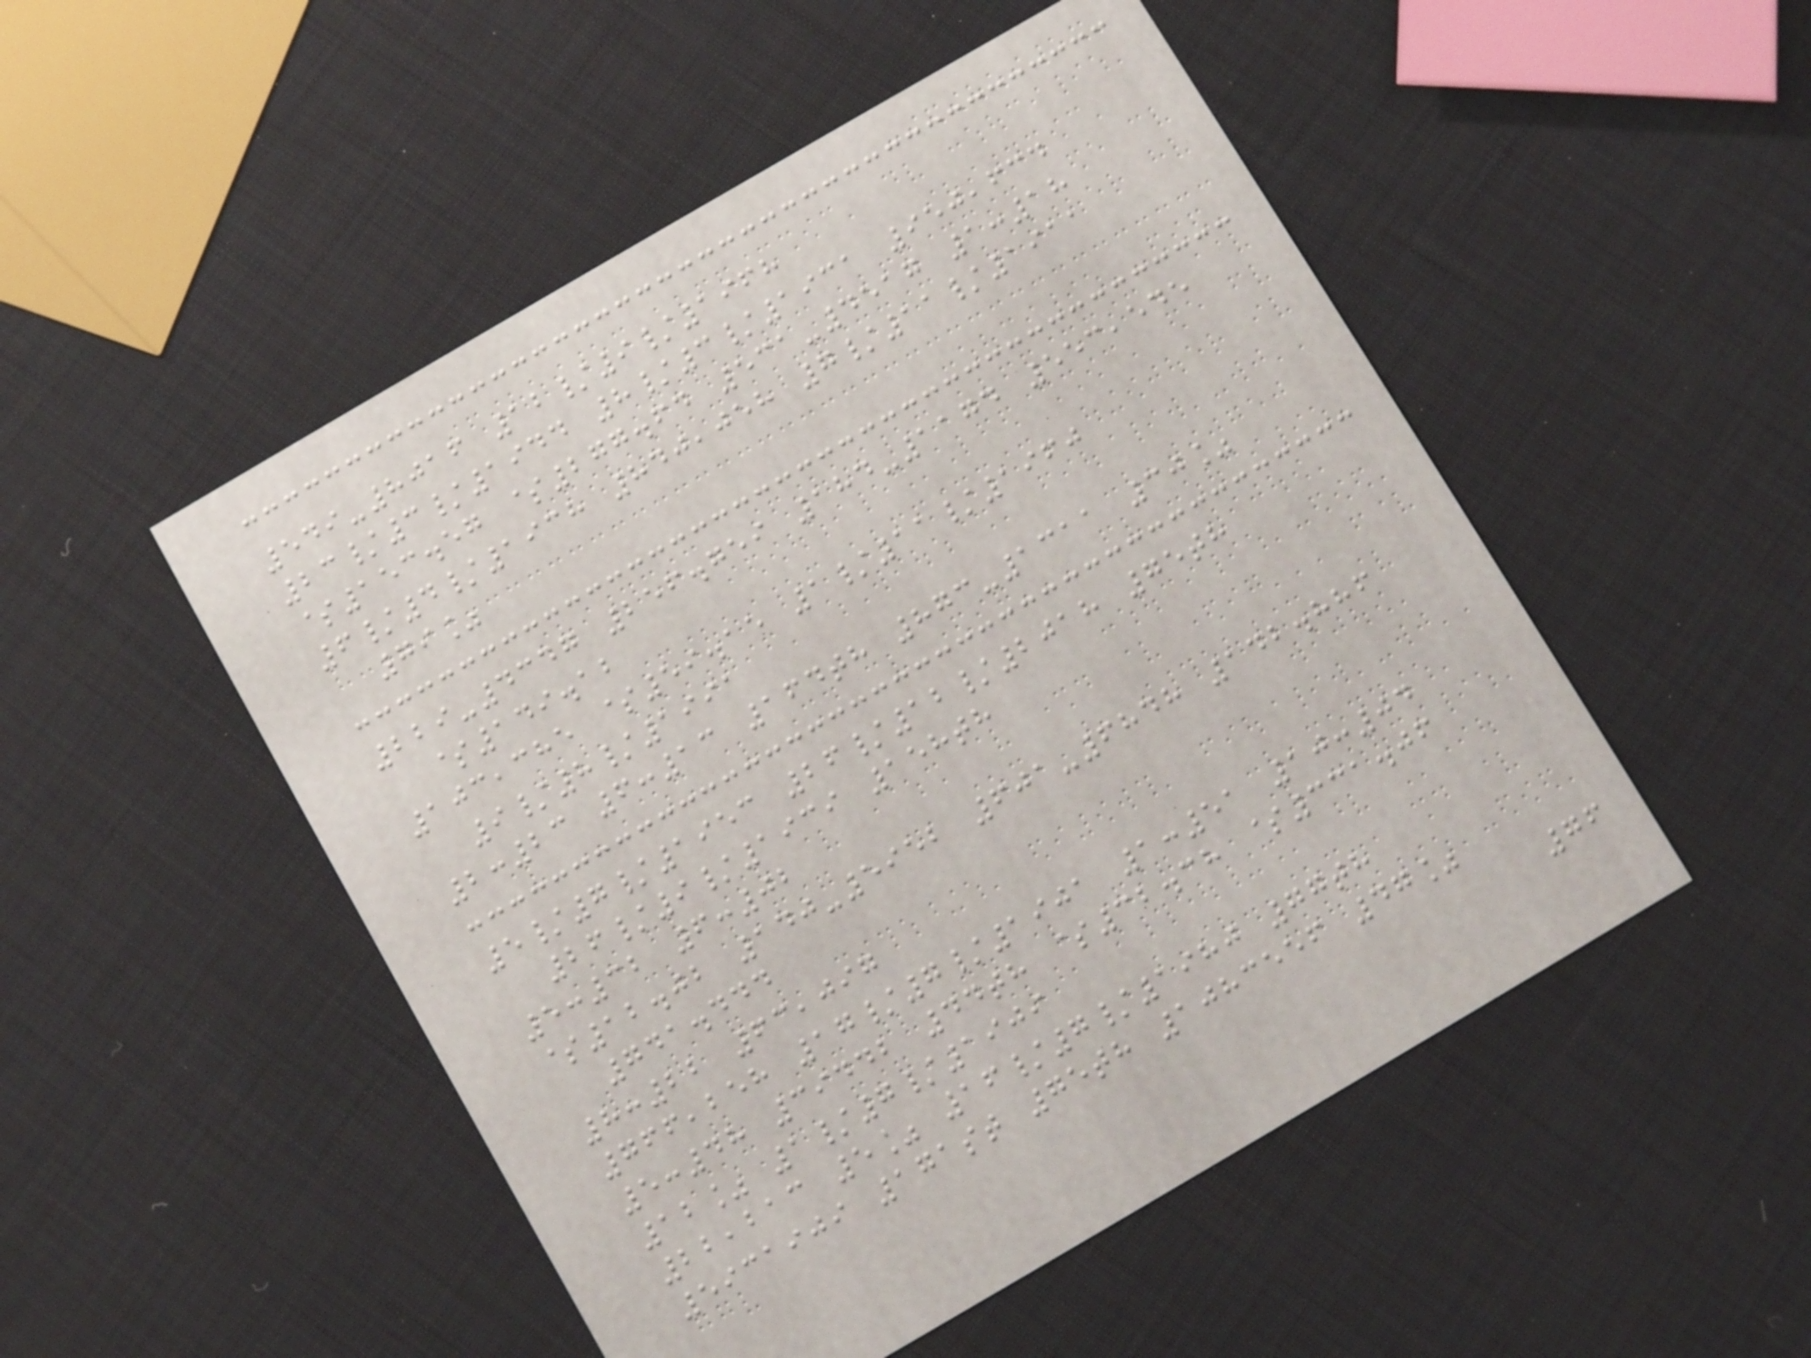549-8016 12/9/1968
23/3/1944 8/3/1931 950,634
$153.57 $277.64 531-4517 1:18
6/4/1938 840,058 7/11/1911
79%
229-4347 256.759 184-1174 553,545
$149.12
103,385 $59.15 1/11/1960
9/8/1991
2:23 6:13 164th 873-1311 30%
5/7/1953 26/12/2018 75th
26/9/1939 158th
5:32 6:02
$12.02 140-5952 601-6848 142.886
741.444
8:22 63,097
766,258 17/7/1901 1:51 10:04
5:48 39442 44th $32.38 $331.06
12% 1/7/1909
22,213 5% 16/7/1980 77th
5931909 171st 75th 1083556 47%
76
